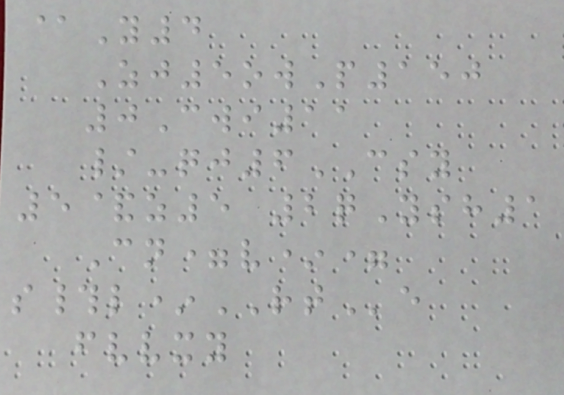@Y4
Zj5owP150
0Cwi11
/-qj6CSY
5&z5 2qYsh1
Cn=v*=
s#l*RTe
fvvxy
